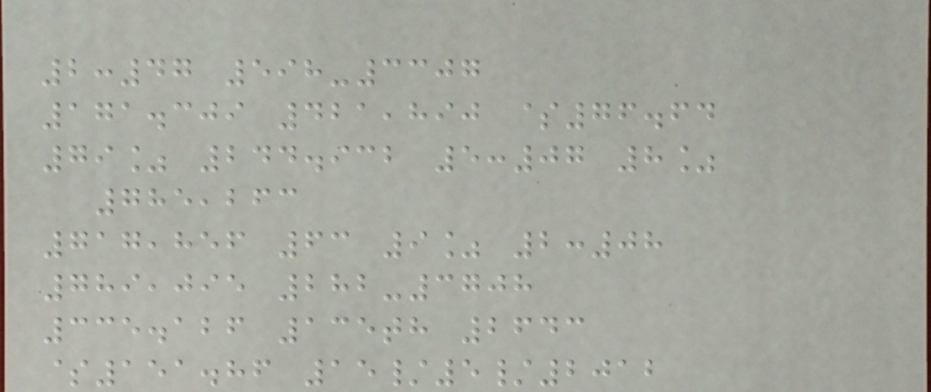2:47 598-3307
171.309 421,890 $76.64
79% 244.932 5:07 8%
785,263
717,856 63 9% 2:08
789,095 282-3708
335.126 135th 2643
$151.86 15/5/2012
